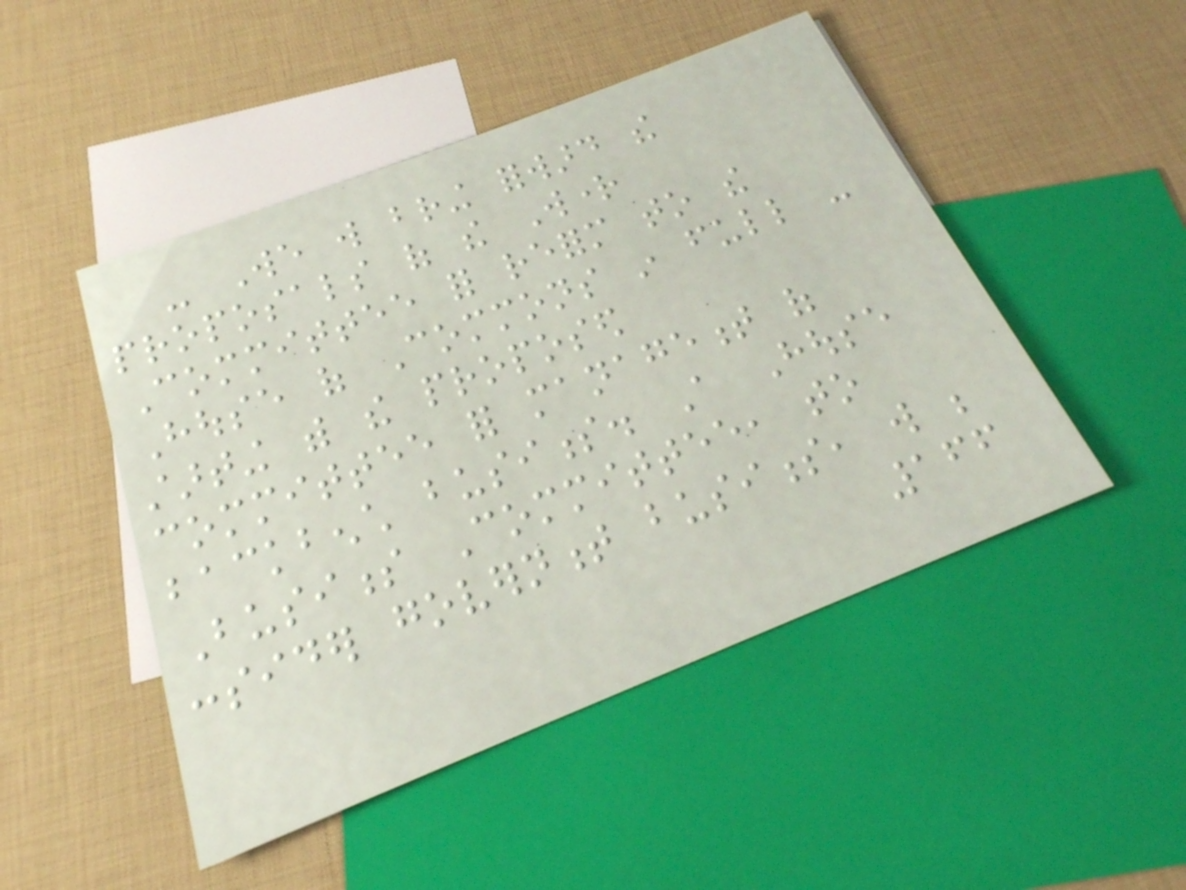- We will bring forward the
proposals of the Wright
Committee for reform to the
House of Commons in full -
starting with the proposed
committee for management of
backbench business. A House
Business Committee, to
consider government business, will be
166
